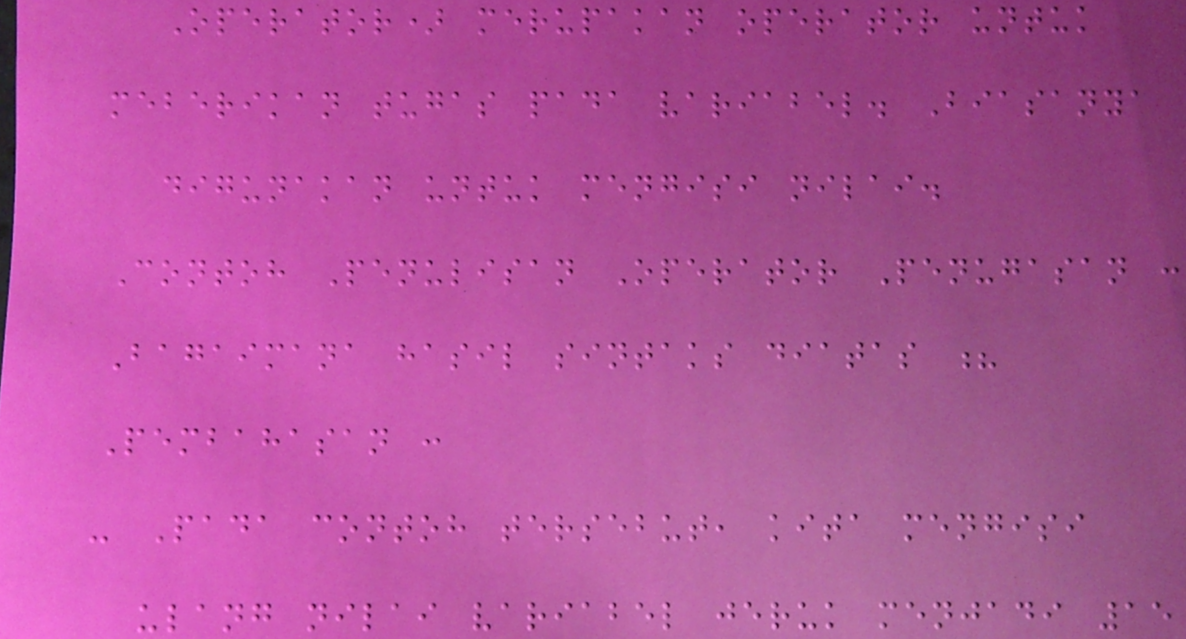Operator) merupakan operator untuk
meberikan tugas pada variabel. Biasanya
digunakan untuk mengisi nilai.
Contoh Penulisan Operator Penugasan :
Bagaimana hasil sintaks diatas ?
Pembahasan :
- Pada contoh tersebut, kita mengisi
ulang nilai variabel jeruk menjadi 15
